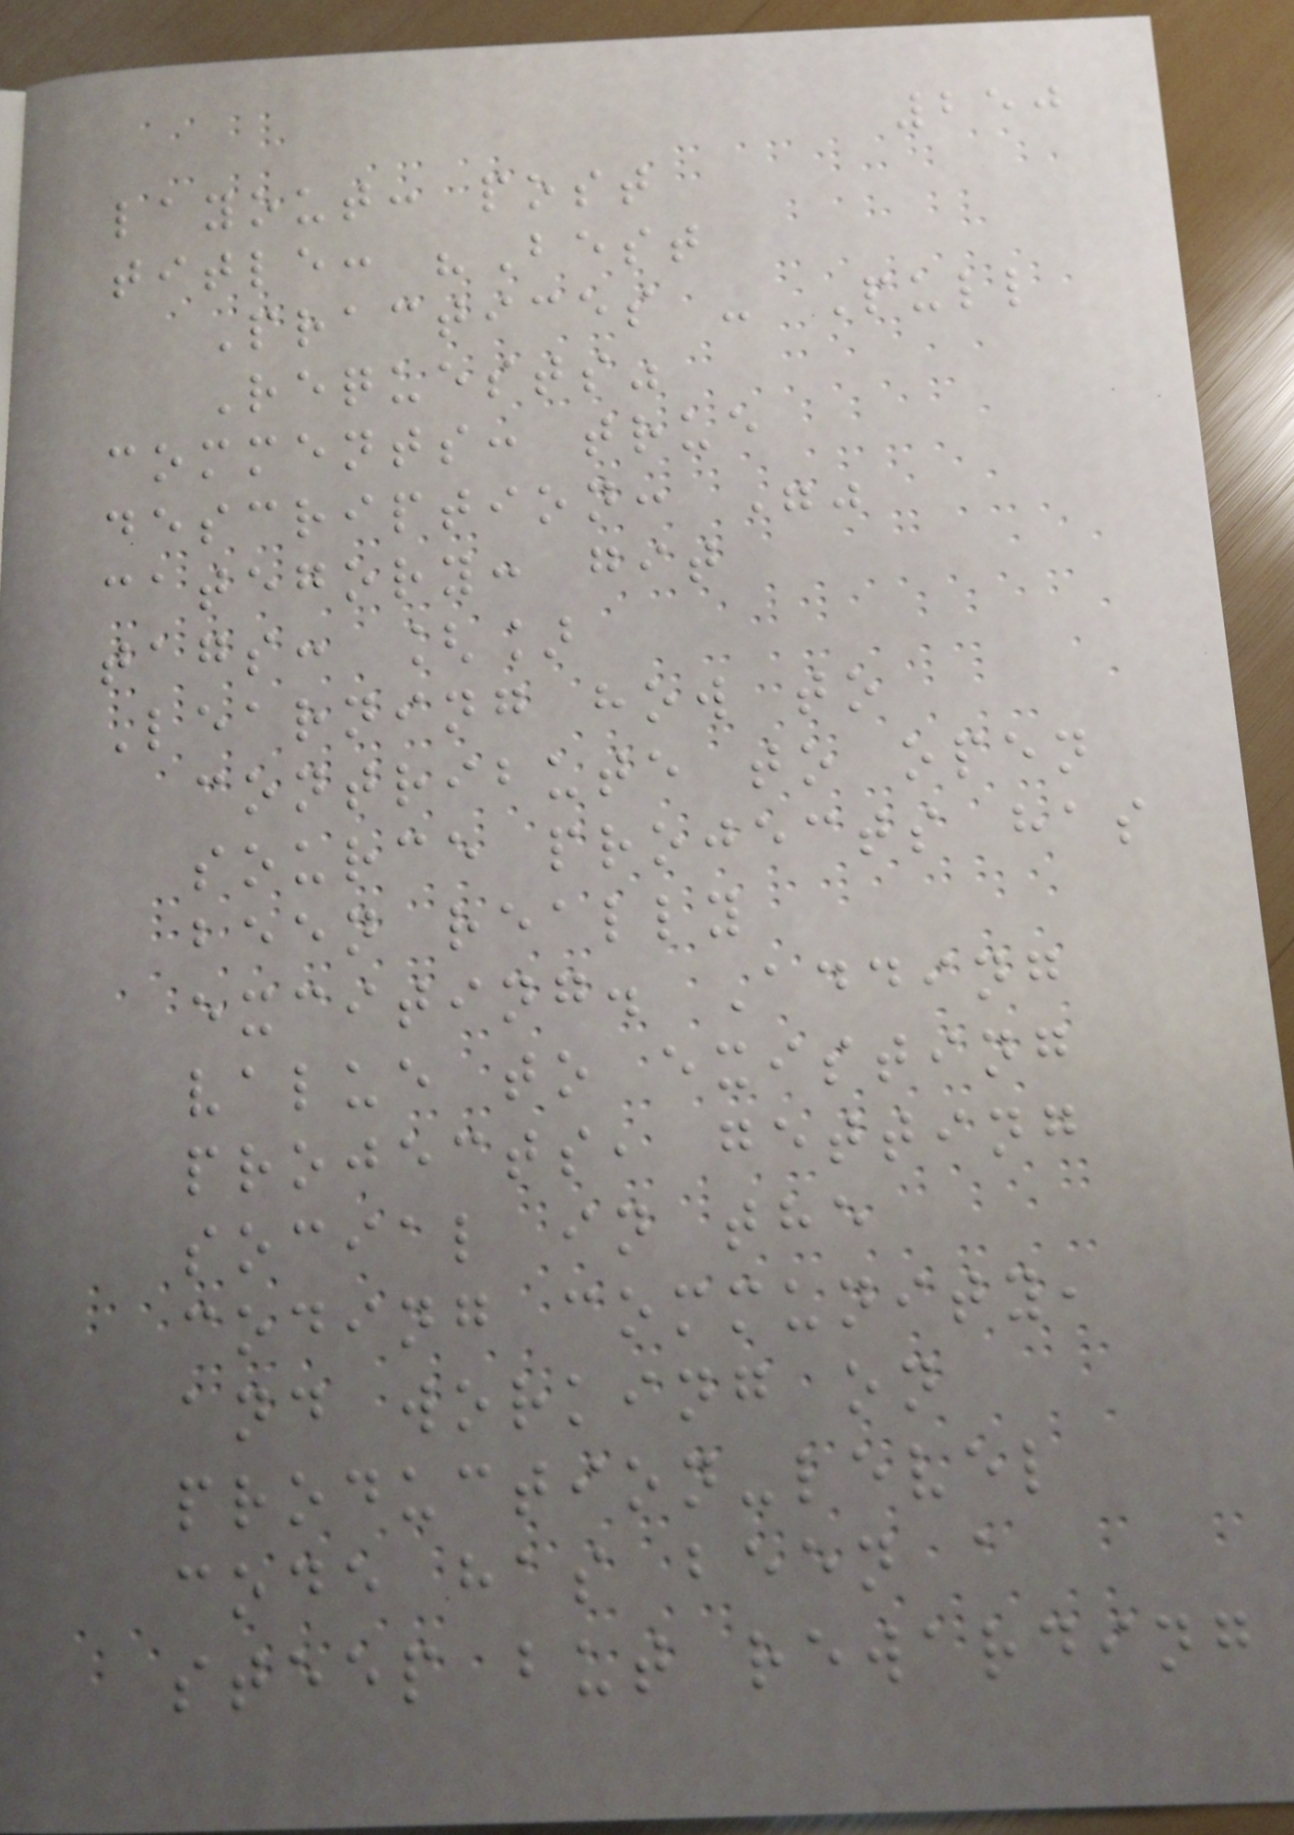250
layout: post
title: "Best
Practices - Pull
Requests"
comments: true
description: ""
category: git
tags: []
Learning how to
contribute to open
source projects has
been really
exciting. Adding
value to existing
projects, getting
social in the
coding community,
and working on
production-level
code has been a
steep but rewarding
